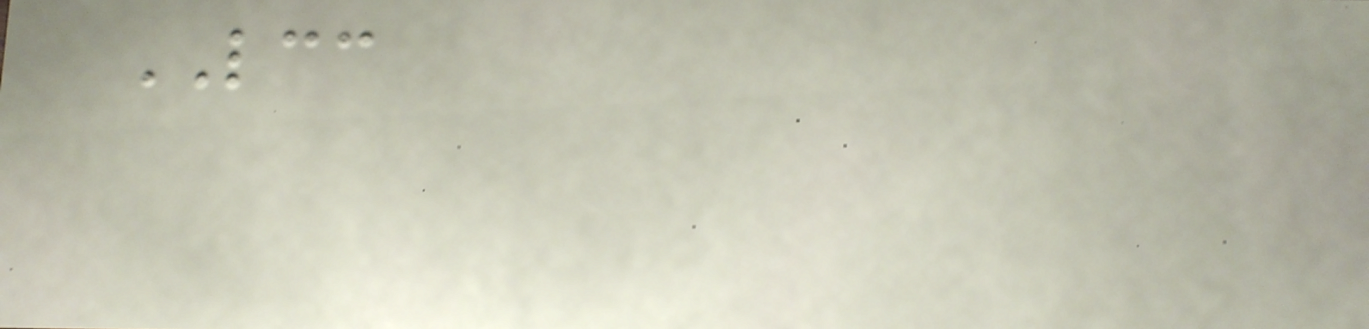LCC
